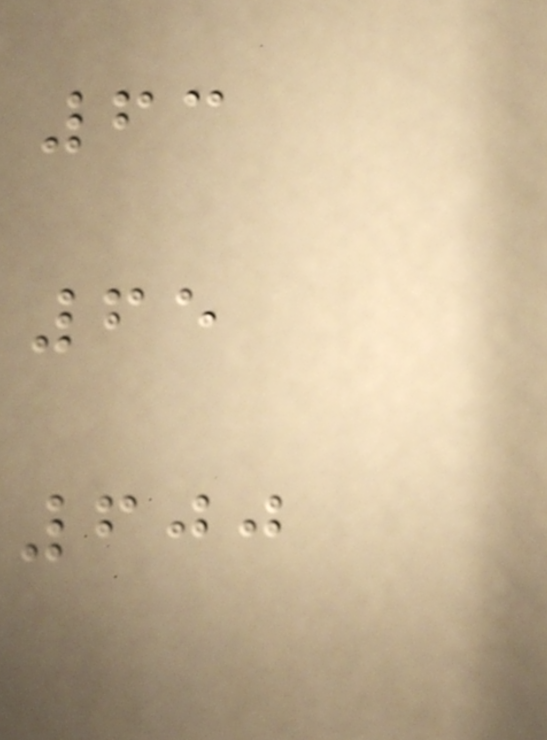63
65
600
